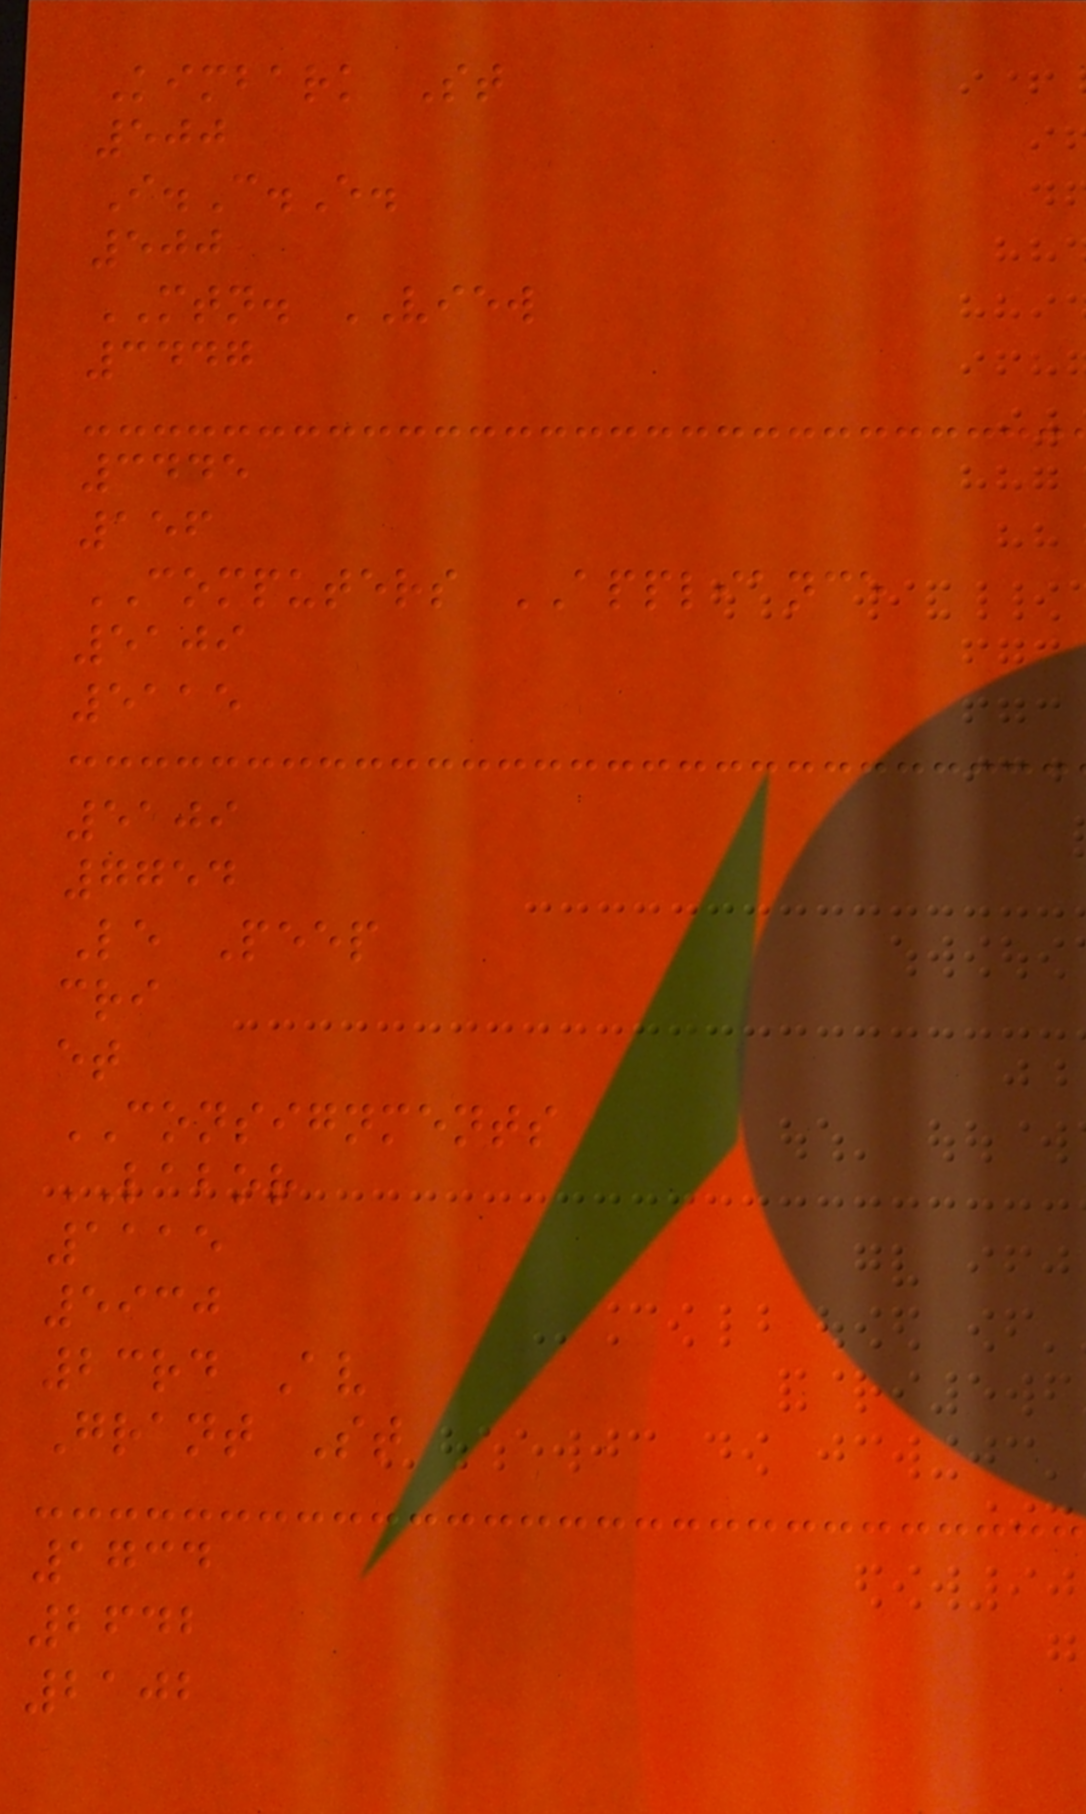Kimbark St
500
I.C.E.
500
MTN. VIEW
3447
3445
156
COMPUTERS APPLIANCE
5109
5115
5109
7754
Le Peep
cri
et
CONSIGNMENTS
LABOR
1115
5930
23rd Av
Grant St
1734
2642
2102
